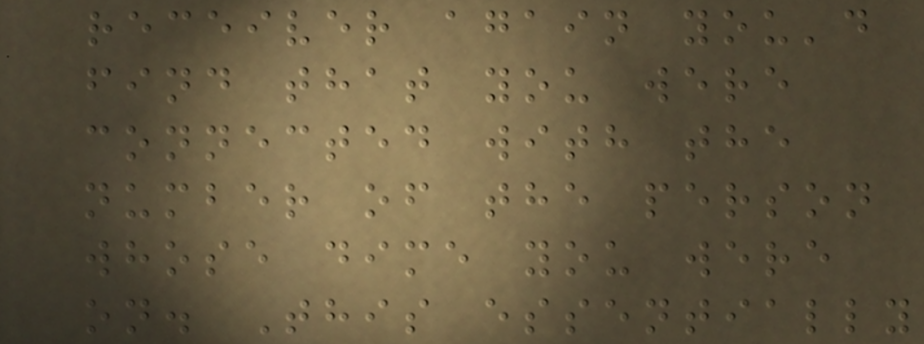receiver again you'd
find that you were
connected with the
number of the person
whose dime you were
on. This essentially
